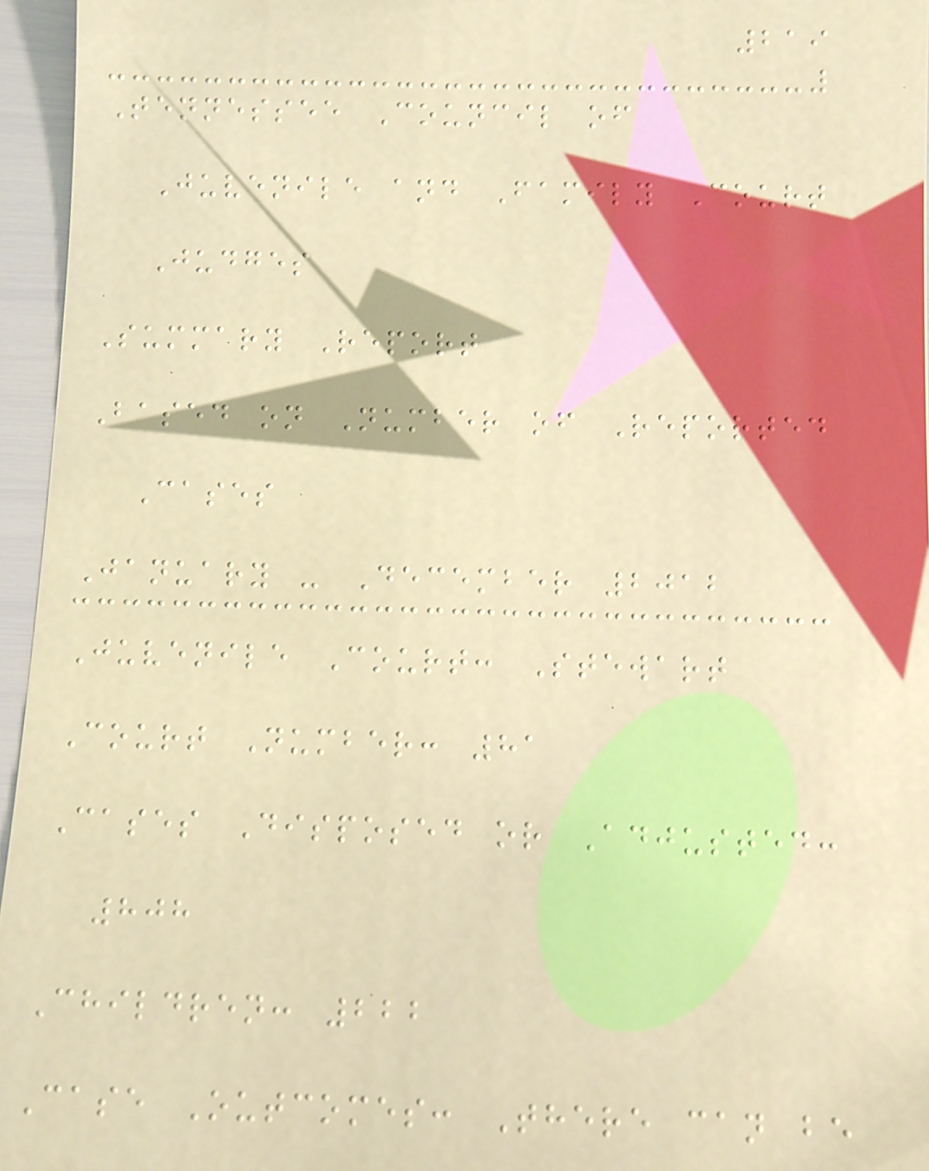219
Tennessee Council of
Juvenile and Family Court
Judges
Summary Report
Based on Number of Reported
Cases
January - December 2012
Juvenile Court: Stewart
Court Number: 81
Cases Disposed or Adjusted:
808
Children: 222
Case Outcomes: There can be
